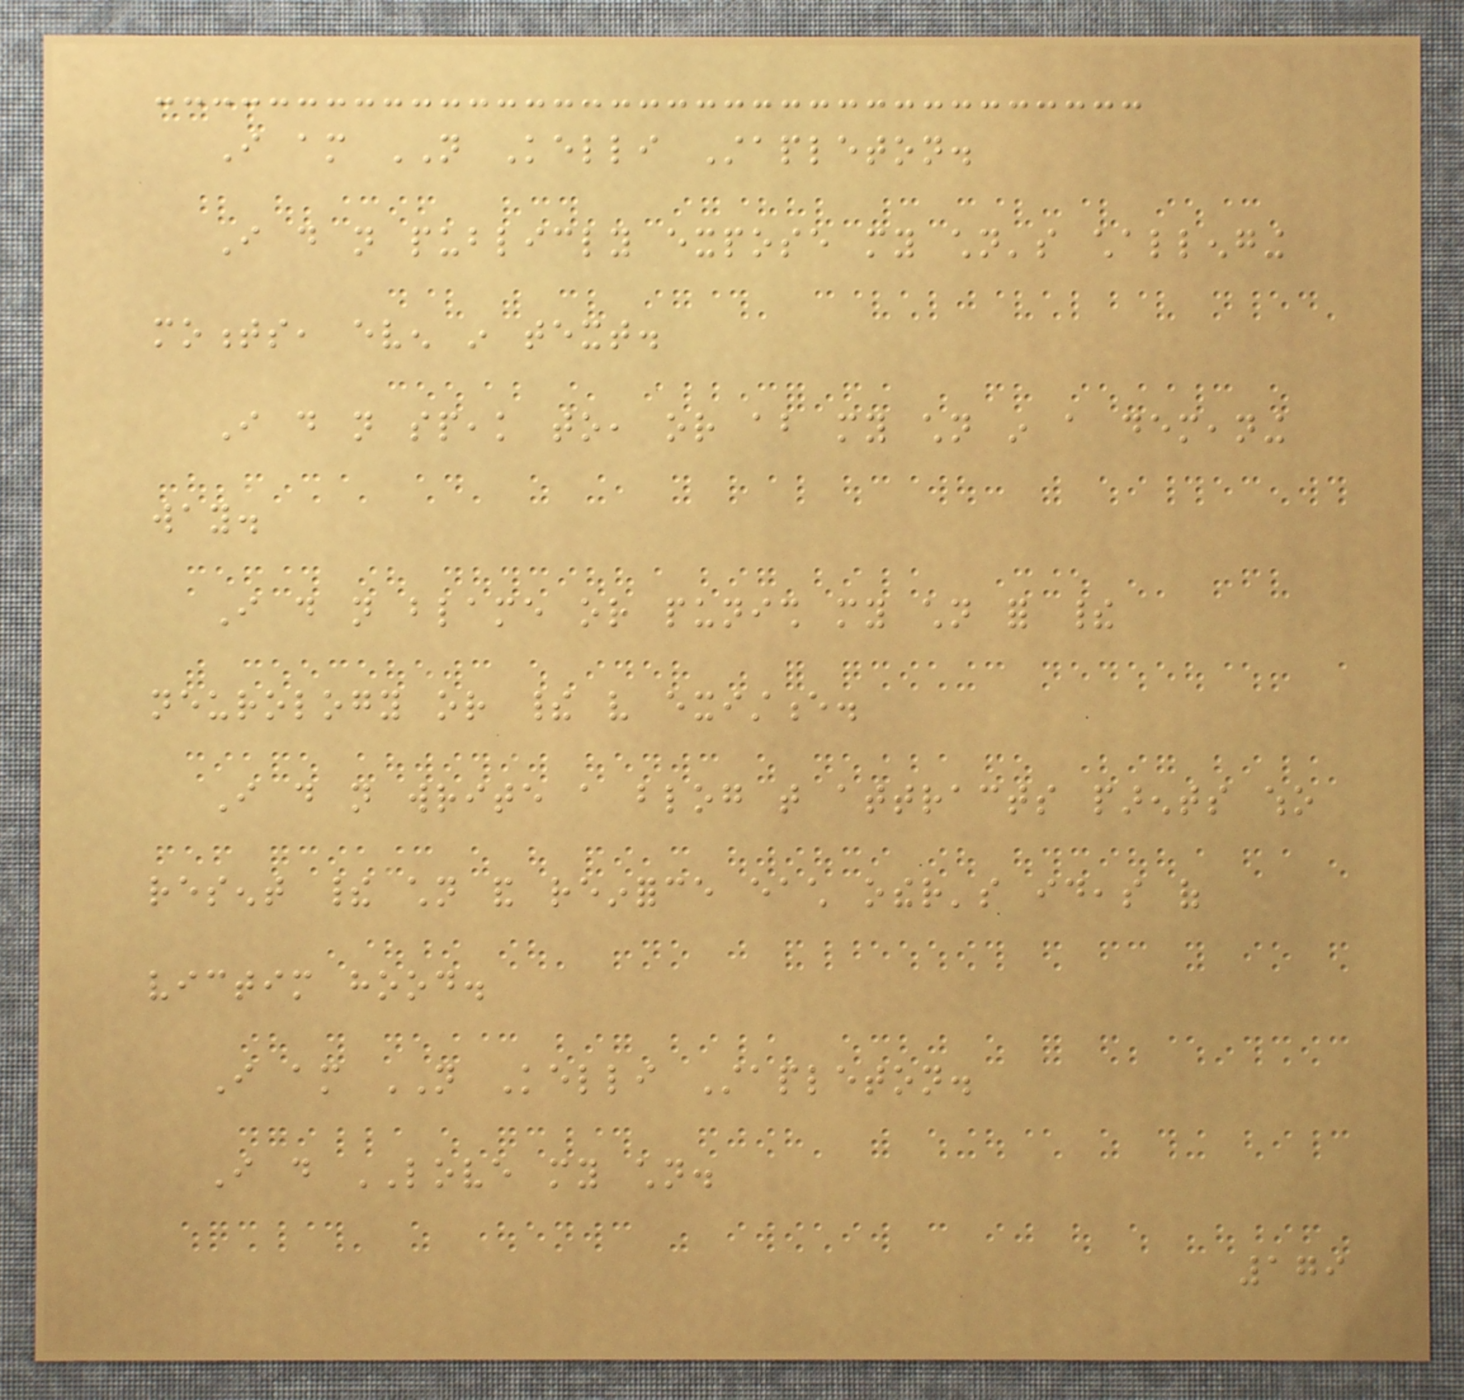I am NOT Kelli Stapleton.
I do not publicly expose my children's challenging
moments, even in text.
I do not speak to, or about my children in a demeaning
way.
I do not blame or punish my children for their
neurology or their very existence.
I do not write a blog that attracts parents who
resent their children and reinforce each other's ideas of
victim hood.
I am NOT Kelli Stapleton.
I do LOVE my children.
179
